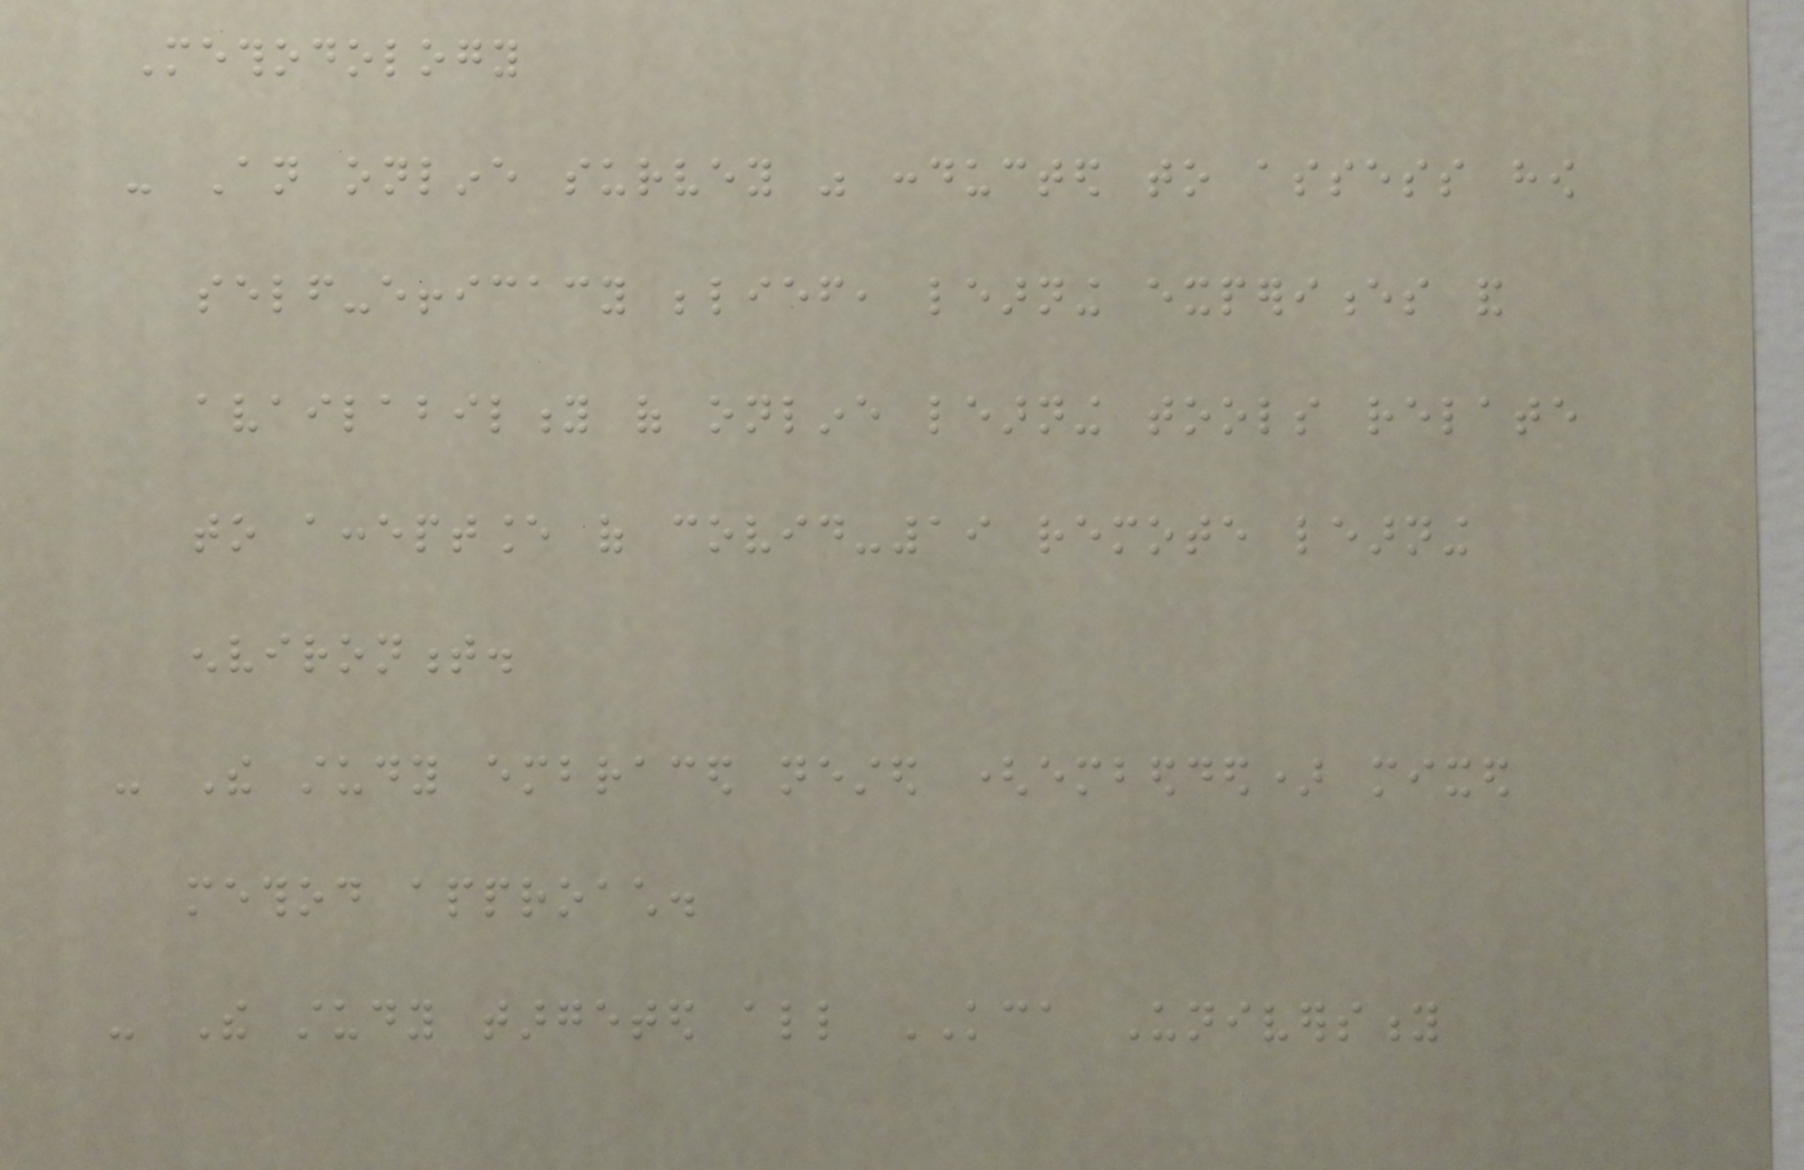Methodology
- An online survey was conducted to assess how
self-efficacy belief, learning experiences and
availability of online learning tools relate
to acceptance of covid-19 remote learning
environment.
- The study embraced nested (embedded) mixed
method approach.
- The study targeted all KCA University
